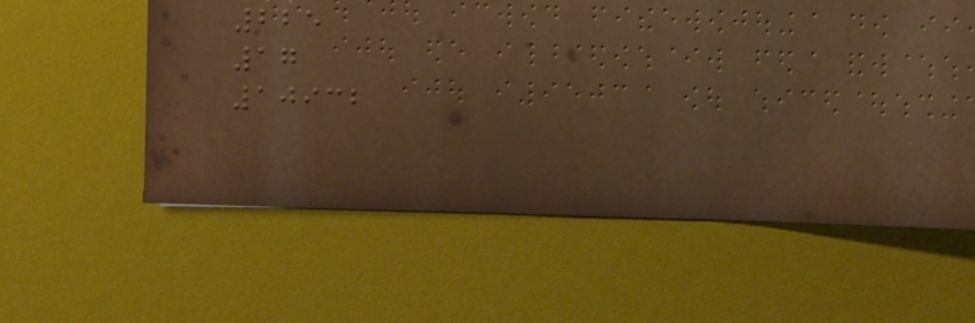225
17
10932
